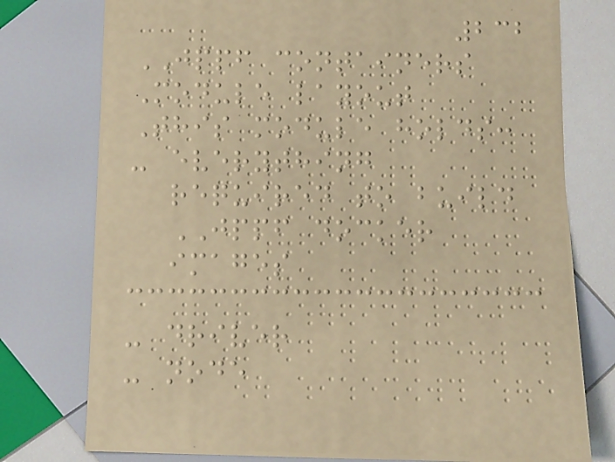232
JPPF containers
Module layout
This module holds:
- everything
required to build
JPPF docker
images
- driver
- node
